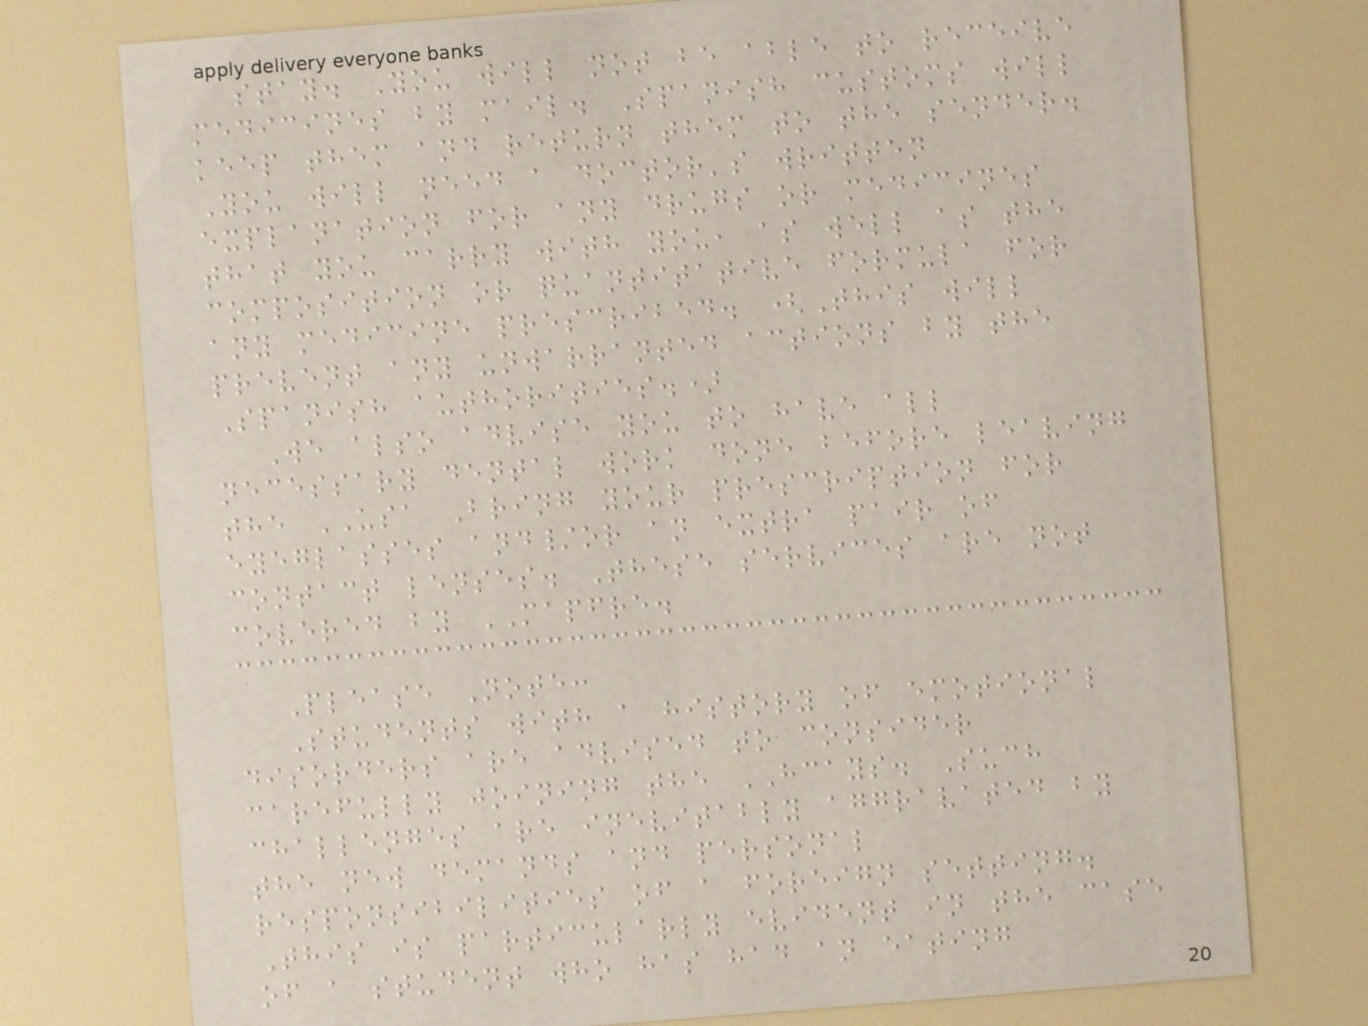stay. You will not be able to receive
medicines by mail. Spanish customs will
keep them and return them to the sender.
You will need a doctor's written
explanation for any drugs or medicines
that you carry with you, as well as the
composition or quantitative formula for
any medicine prescribed. (This will
prevent any unwarranted actions by the
Spanish authorities.)
We also advise you to have all
necessary dental work done before leaving
the USA Bring your prescription for
eyeglasses and/or an extra pair of
contact lenses. These services are not
covered by MAPFRE.
Please Note:
Students with a history of emotional
disorders are advised to consider
carefully joining the HCAYS. Such
challenges are inevitably aggravated by
the new demands and personal
responsibilities of a foreign setting.
This is particularly evident in the case
of a student who has had an eating
